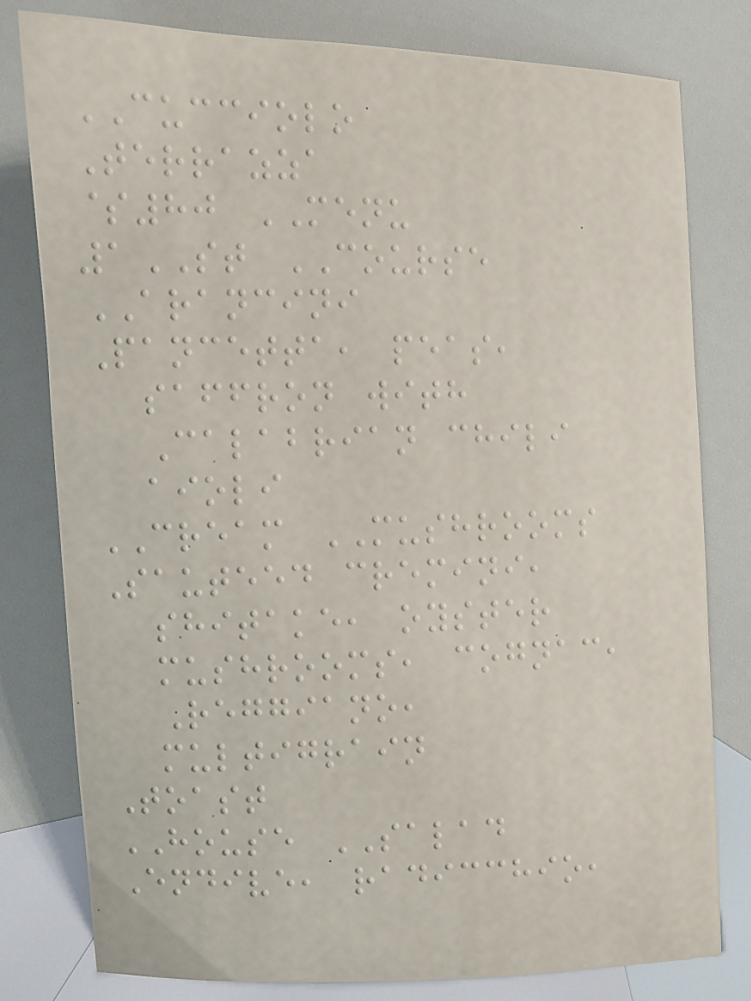CUCCIOLO
Terrazza
$80 MENU
1ST COURSE
ARANCINI
Pancetta, peas,
saffron with
Calabrian chili
aioli
CREAM MUSHROOMS
Sauteed cremini,
shitake, oyster
mushrooms, cognac,
Reggiano,
multigrain
Toast
HOUSE SALAD
Endive, radicchio,
